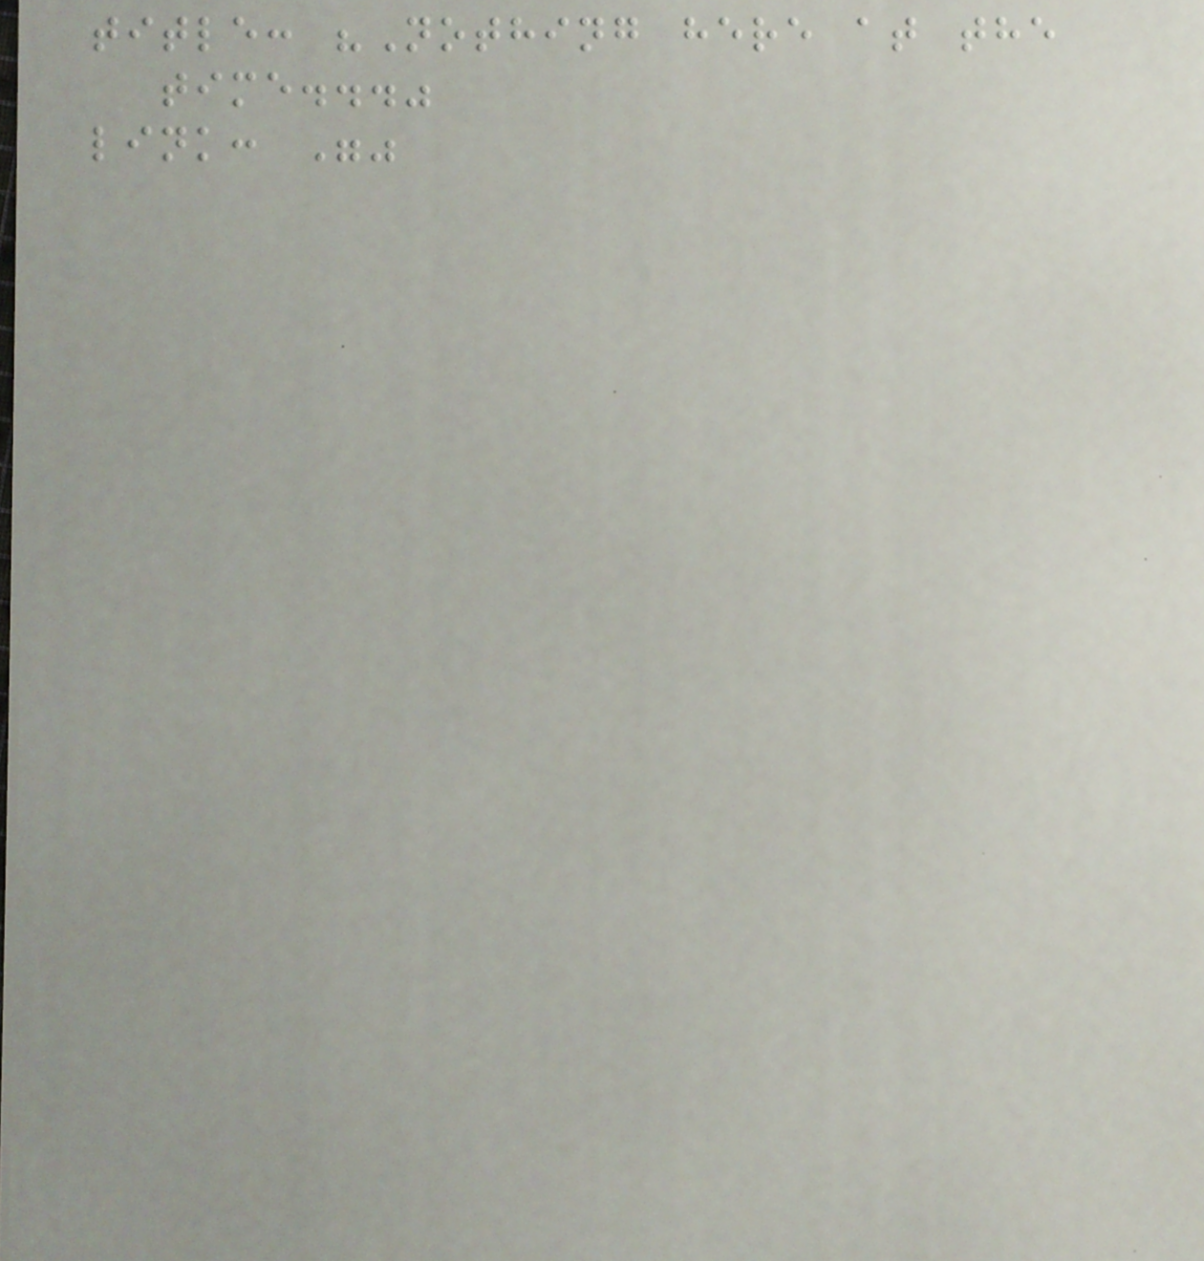title: "Nothing here at the
time..."
link: ""
